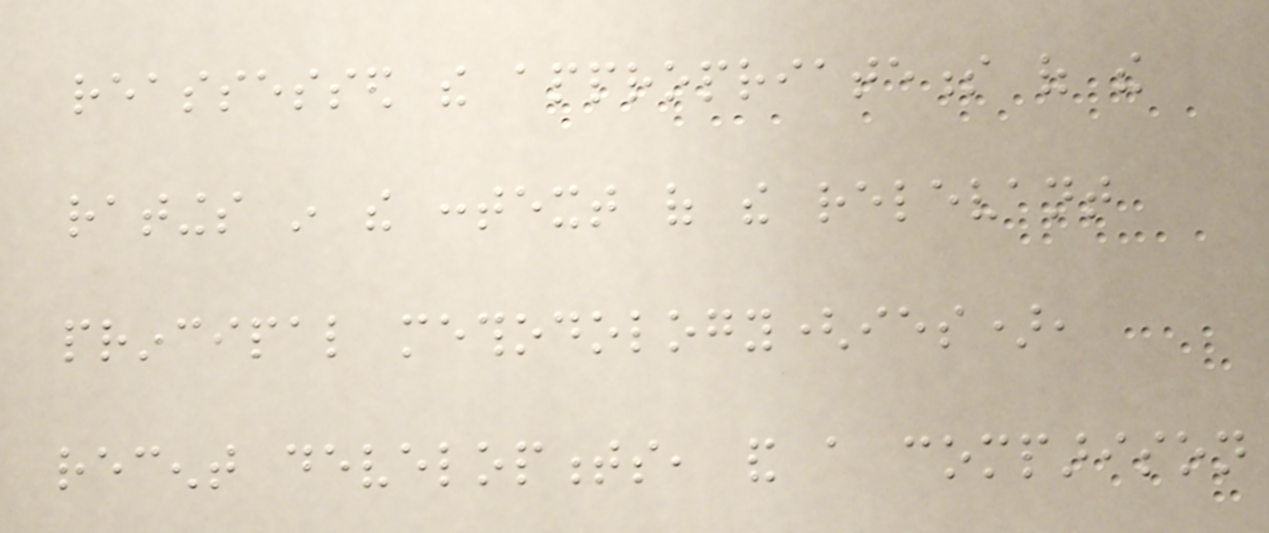reassessed the appropriateness of the
ratings in the context of the relevant
principal methodology(ies),
recent developments, and a comparison
